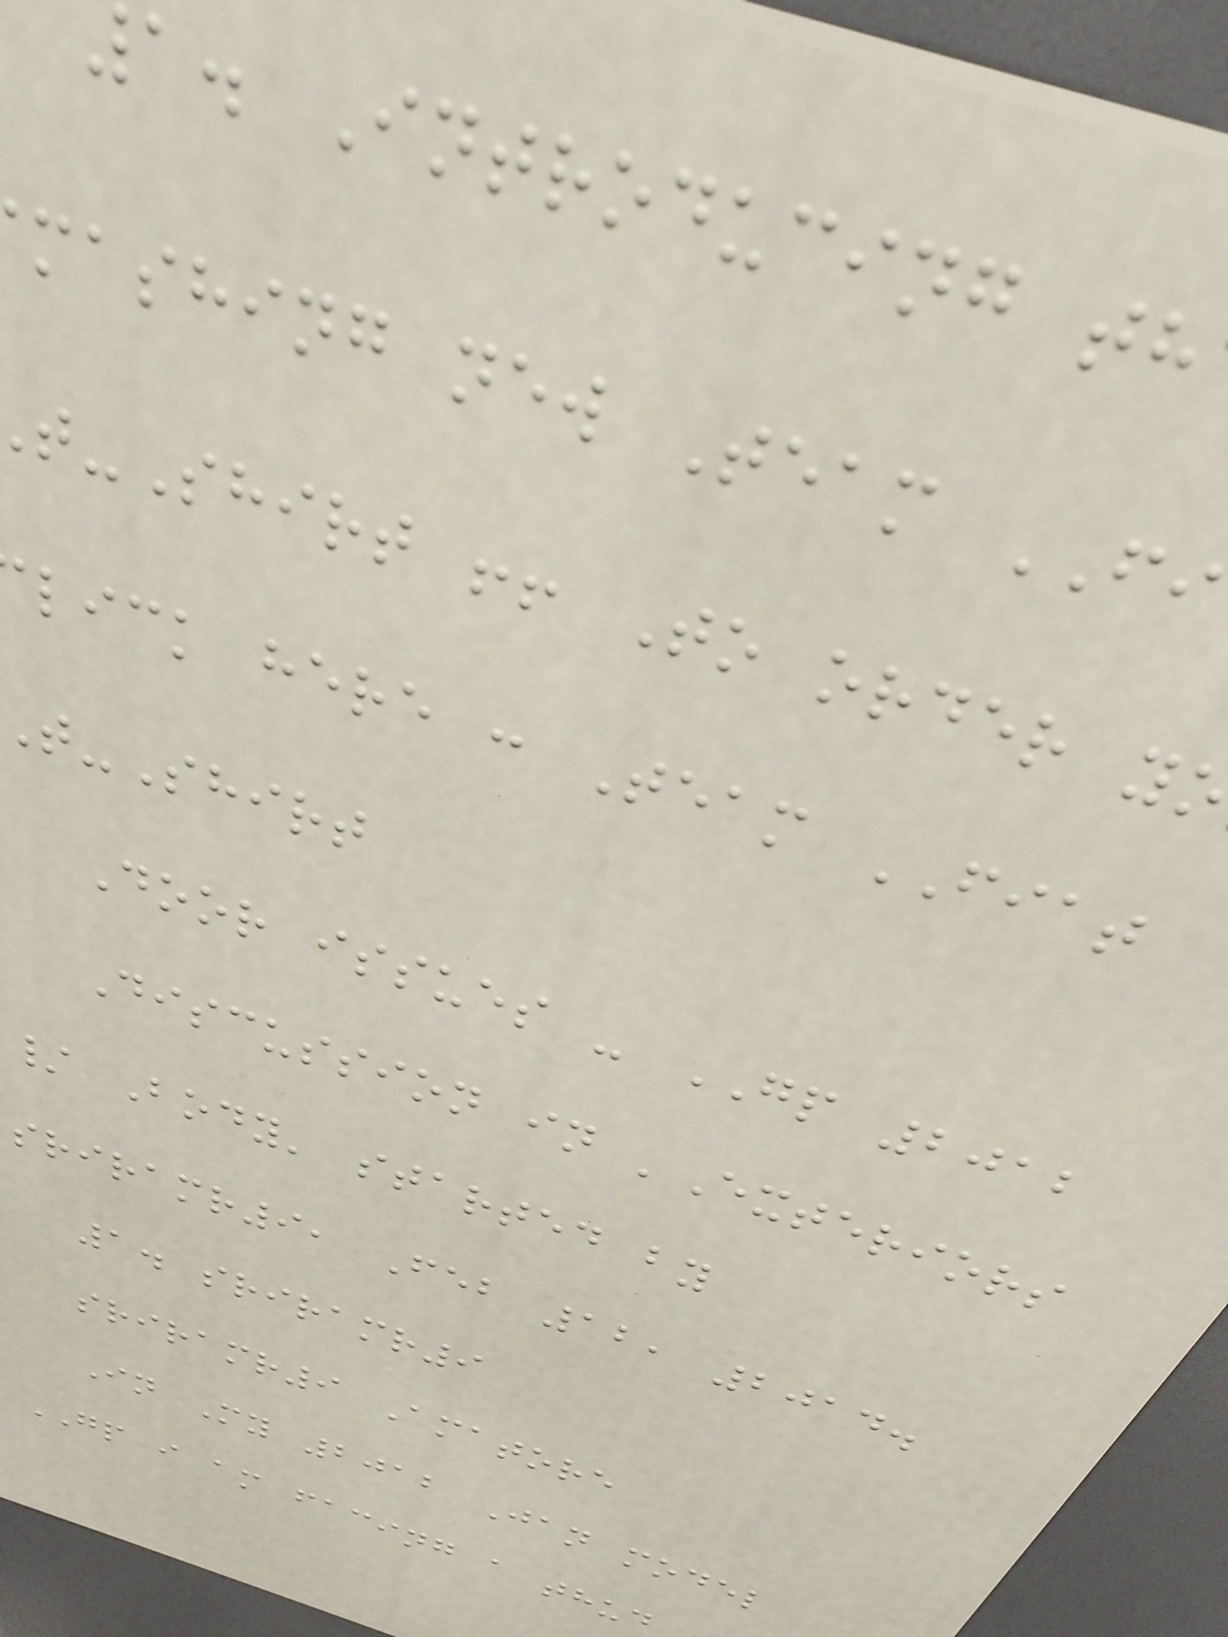a. Introducing th
mashing new Team FI
-Shirt !! To order y
lick here : Team FIAT
-Shirt
Door issues - GP 2012
Discussion in 'Exteriors
/ Body' started by
sriramr9, Feb 12, 2014.
1. sriramr9
sriramr9 Amatore
In My 2012 Jan model
GP i am facing a thud
